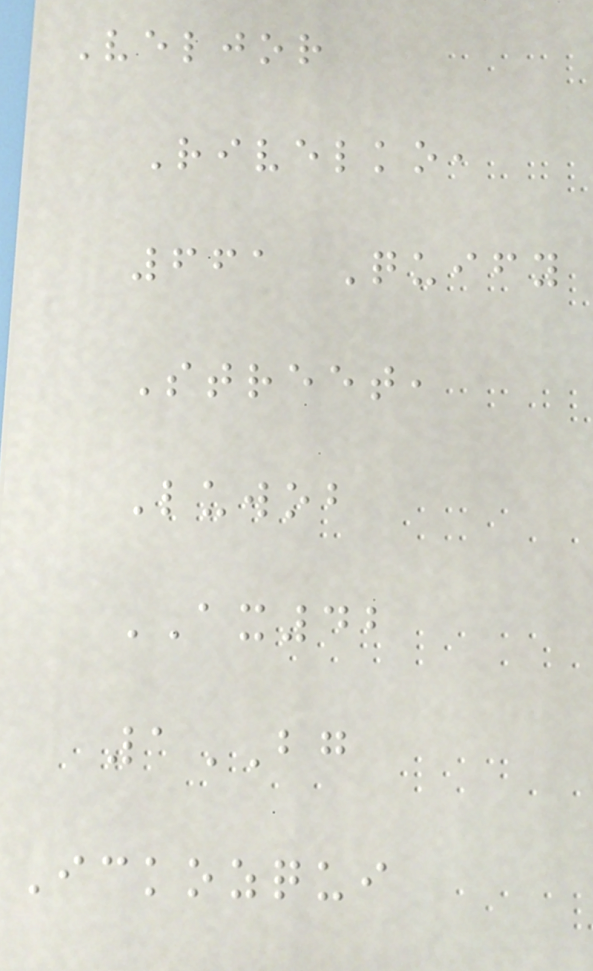Veljor
Rivelko,
661 Quify
Street,
Luwob
AX42
1BG
Ickozqui
